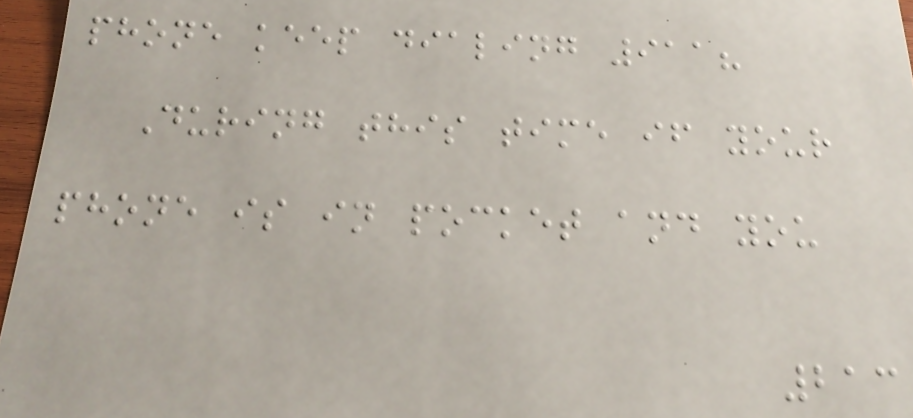phone keep dialing 911?
During this time if your
phone is in pocket and you
213
